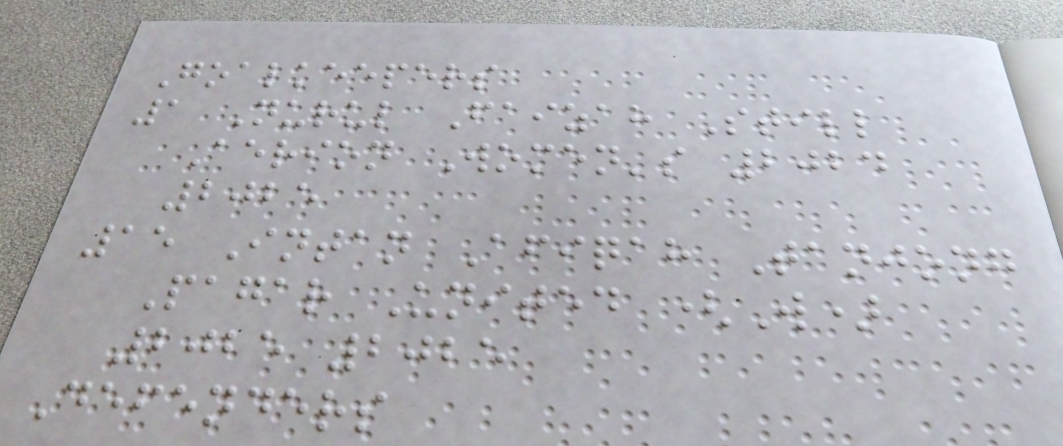Goalkeepers
1 Nurul Faizah Still
Aerion Women's 2024
2025
15 Intan Afiqah Tanjong
Pagar United (W)
2025 2025
Defenders
